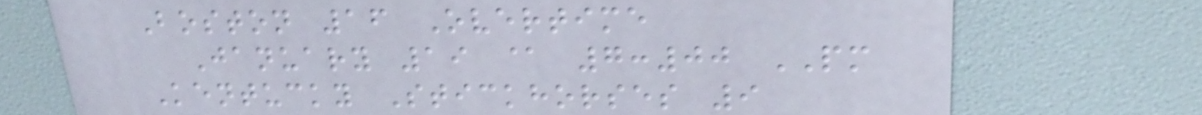Boston 16 Overtime
January 19 @ 7:00 PM
Kentucky Stickhorses 9
